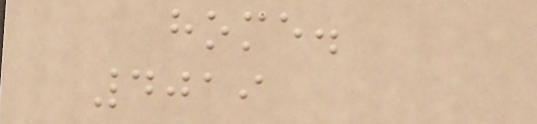home.
4019
